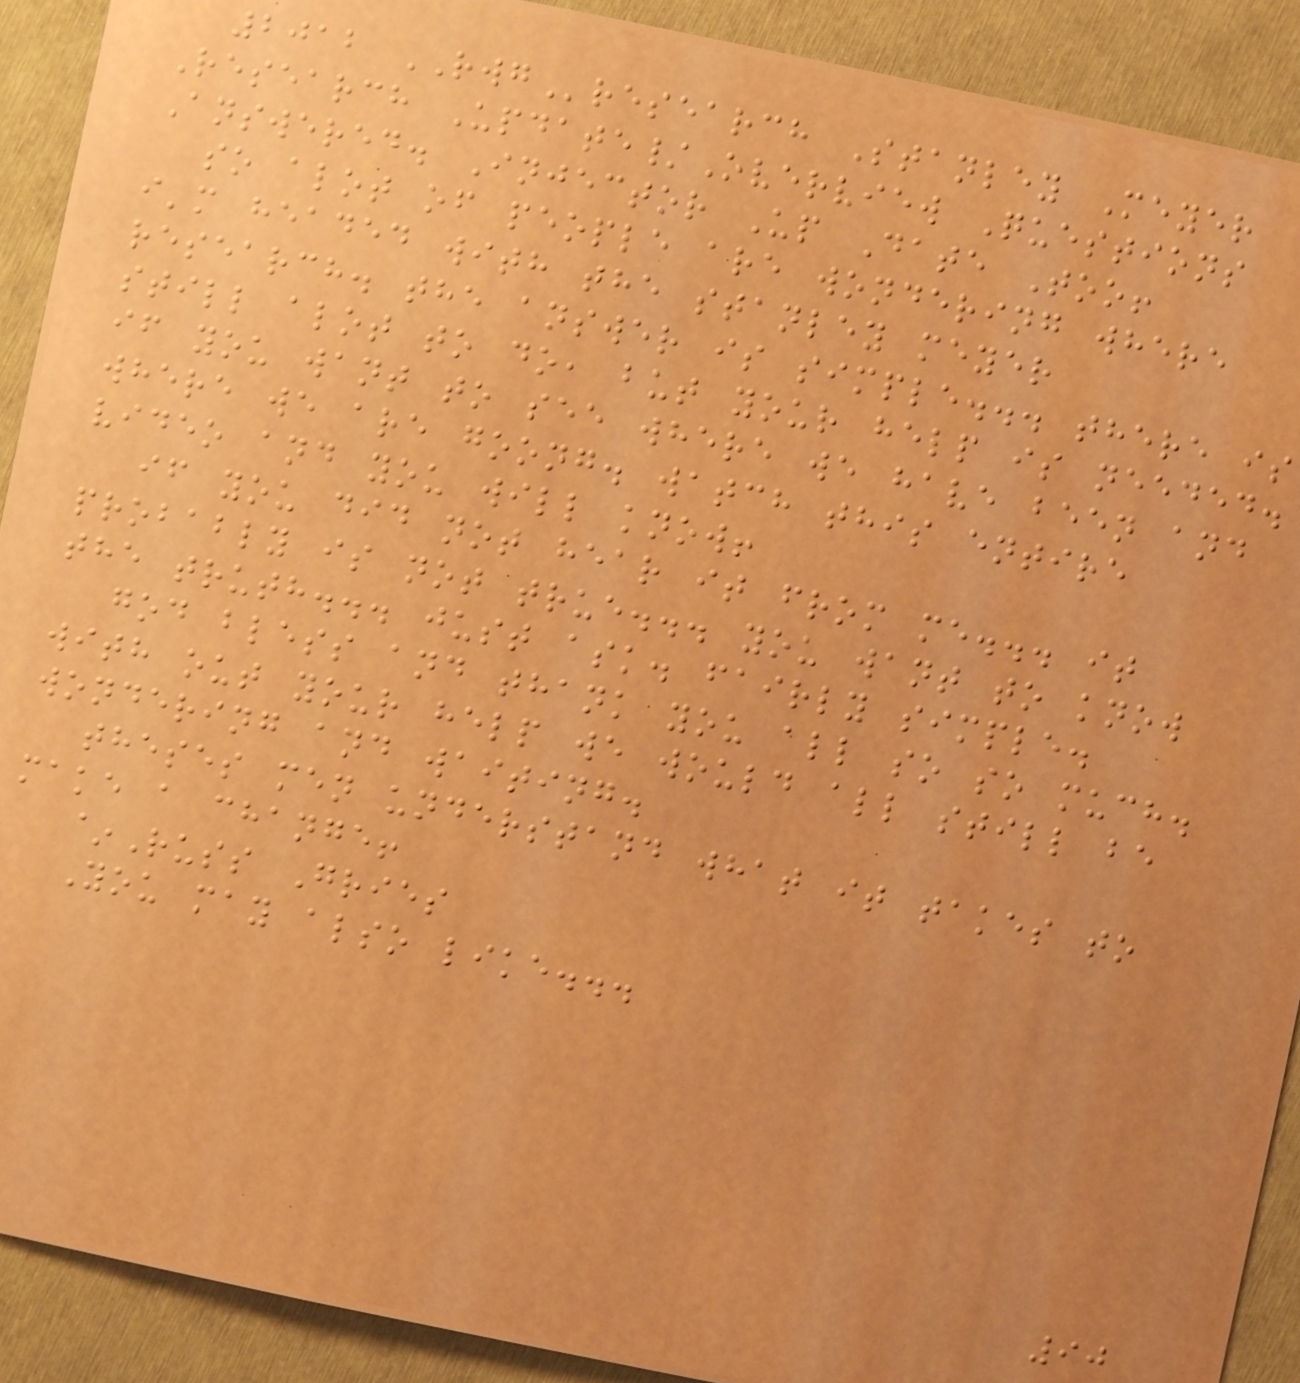2012 RWGresearch Stanley Meyer
Research Update/Overview Questions
Answered. Injector Up Date Too!
so alot of people are wondering where
i'm headed with the stanley meyer
research. the answer is simple... there is
still alot to do, but your help is needed.
if you want to see where we have been and
where we are goong. watch this entire
video and you will know!
if you did not hear it from me... it
probably is not true... you want to know
the truth... just ask. fairly simple.
god bless and thank you all so so much.
with out your help we would all still be
wondering and waiting.
theses men understand what it takes to
make a change!
~Russ Gries
You may also like...
90
